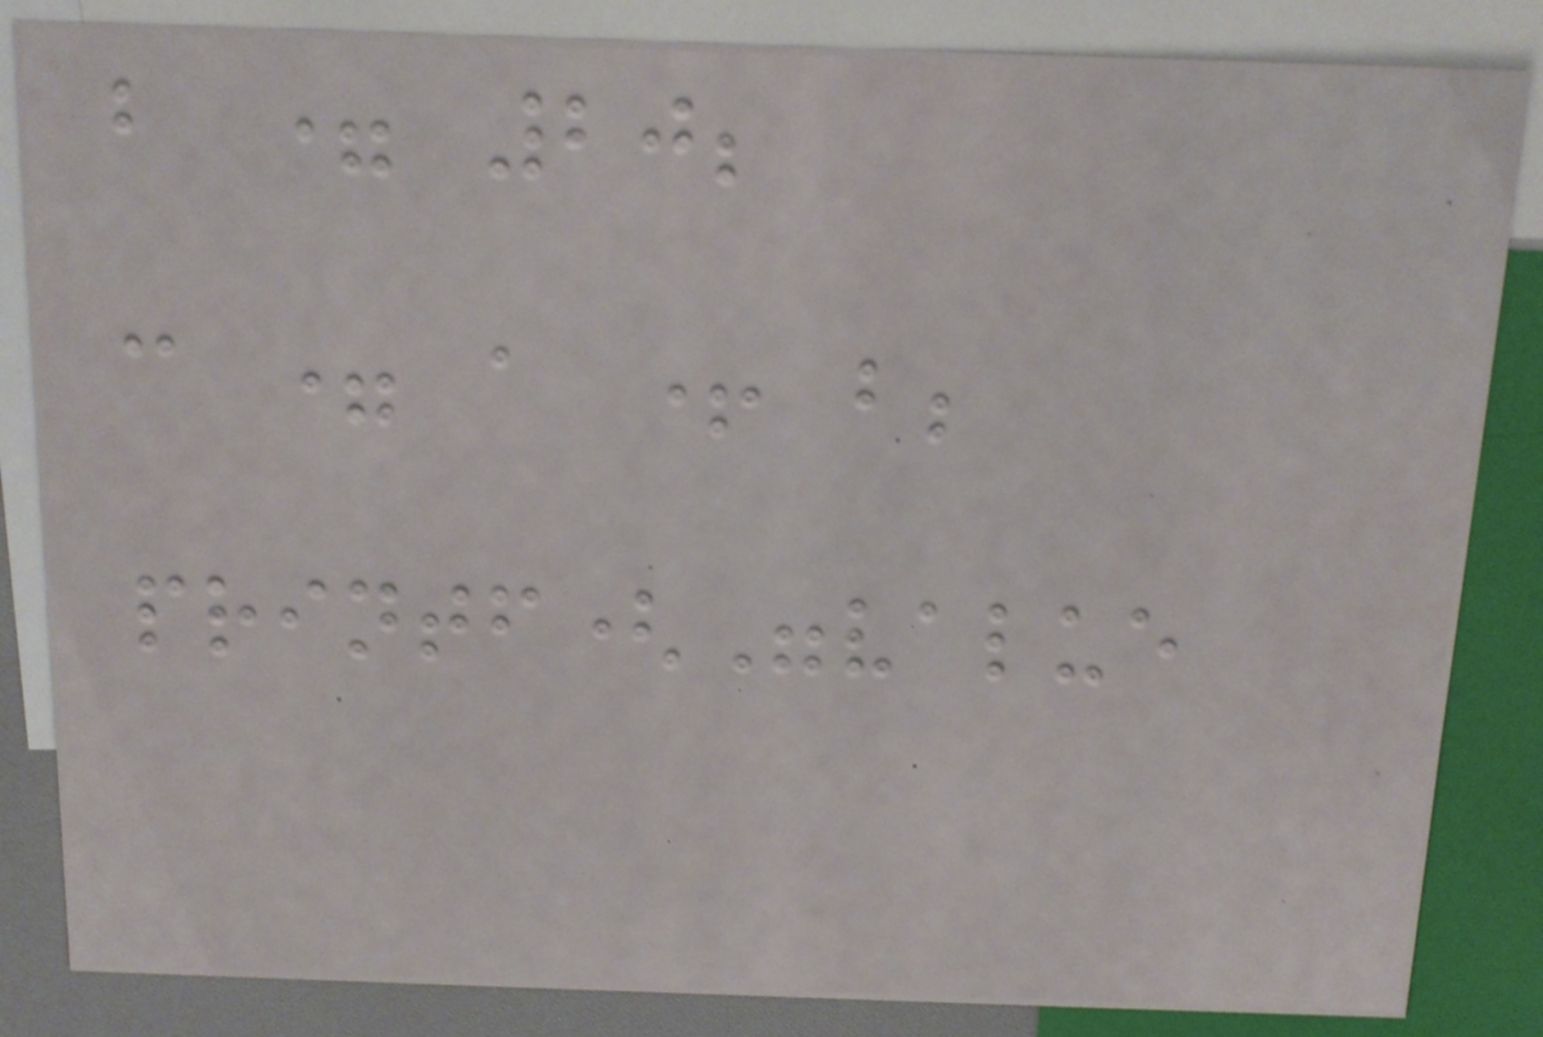b = 20;
c = a + b;
printf("value
